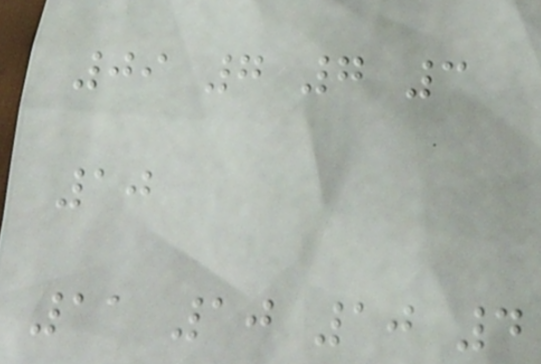09 7 7 3
10
11 10 10 4
